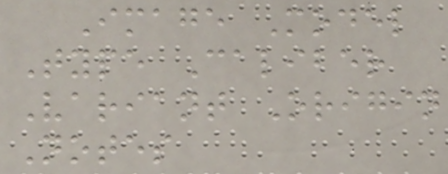Image Model
Type Caliber
Variant Origin
Notes
